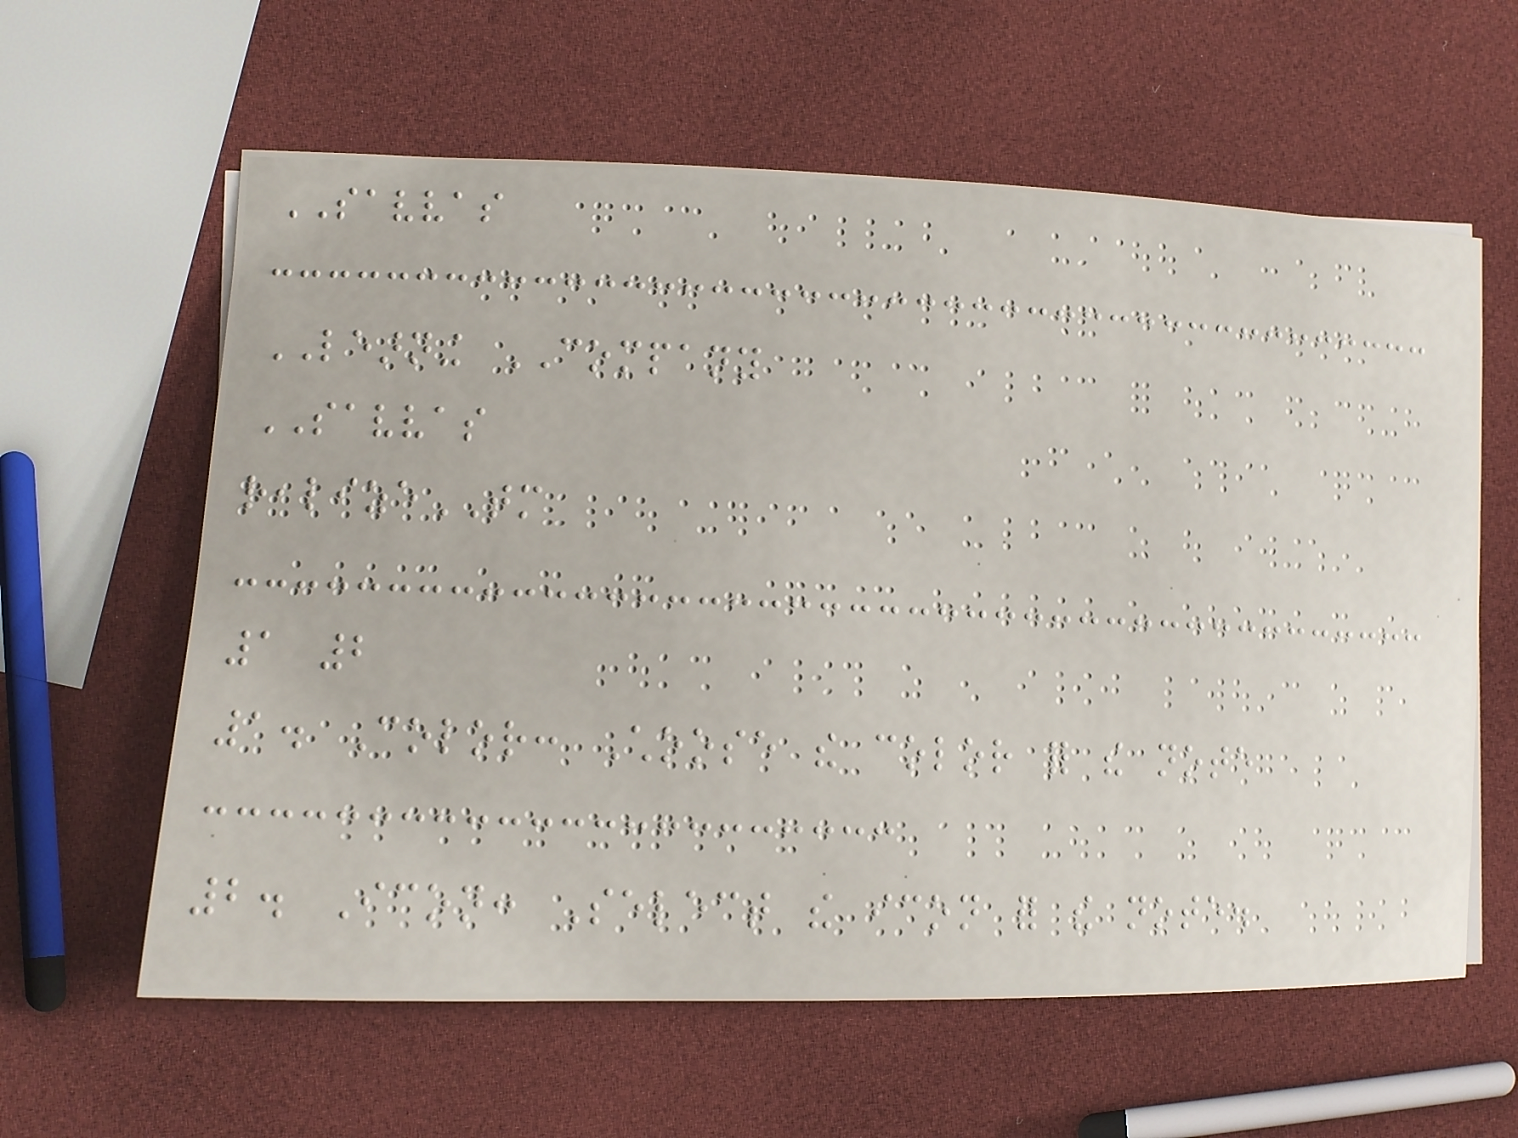SAVVAS
LEARNING COMPANY
SAVVAS
realizeTM
1 2
1. Color: Choose the color for the note
2. Icon: Select the icon for the note.
